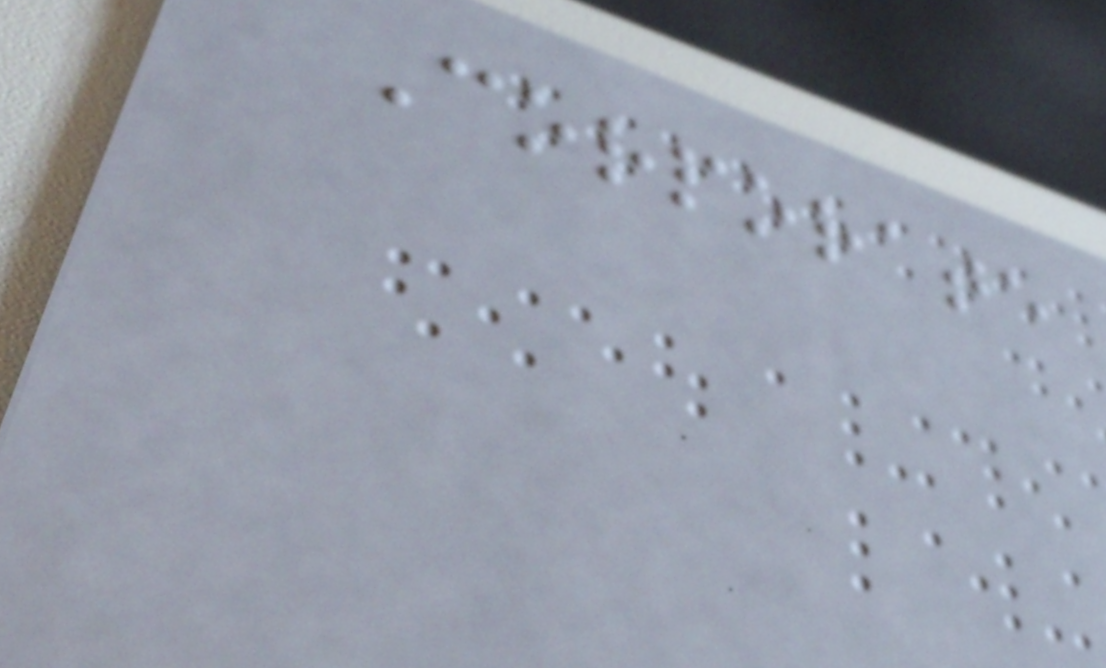Corporate
